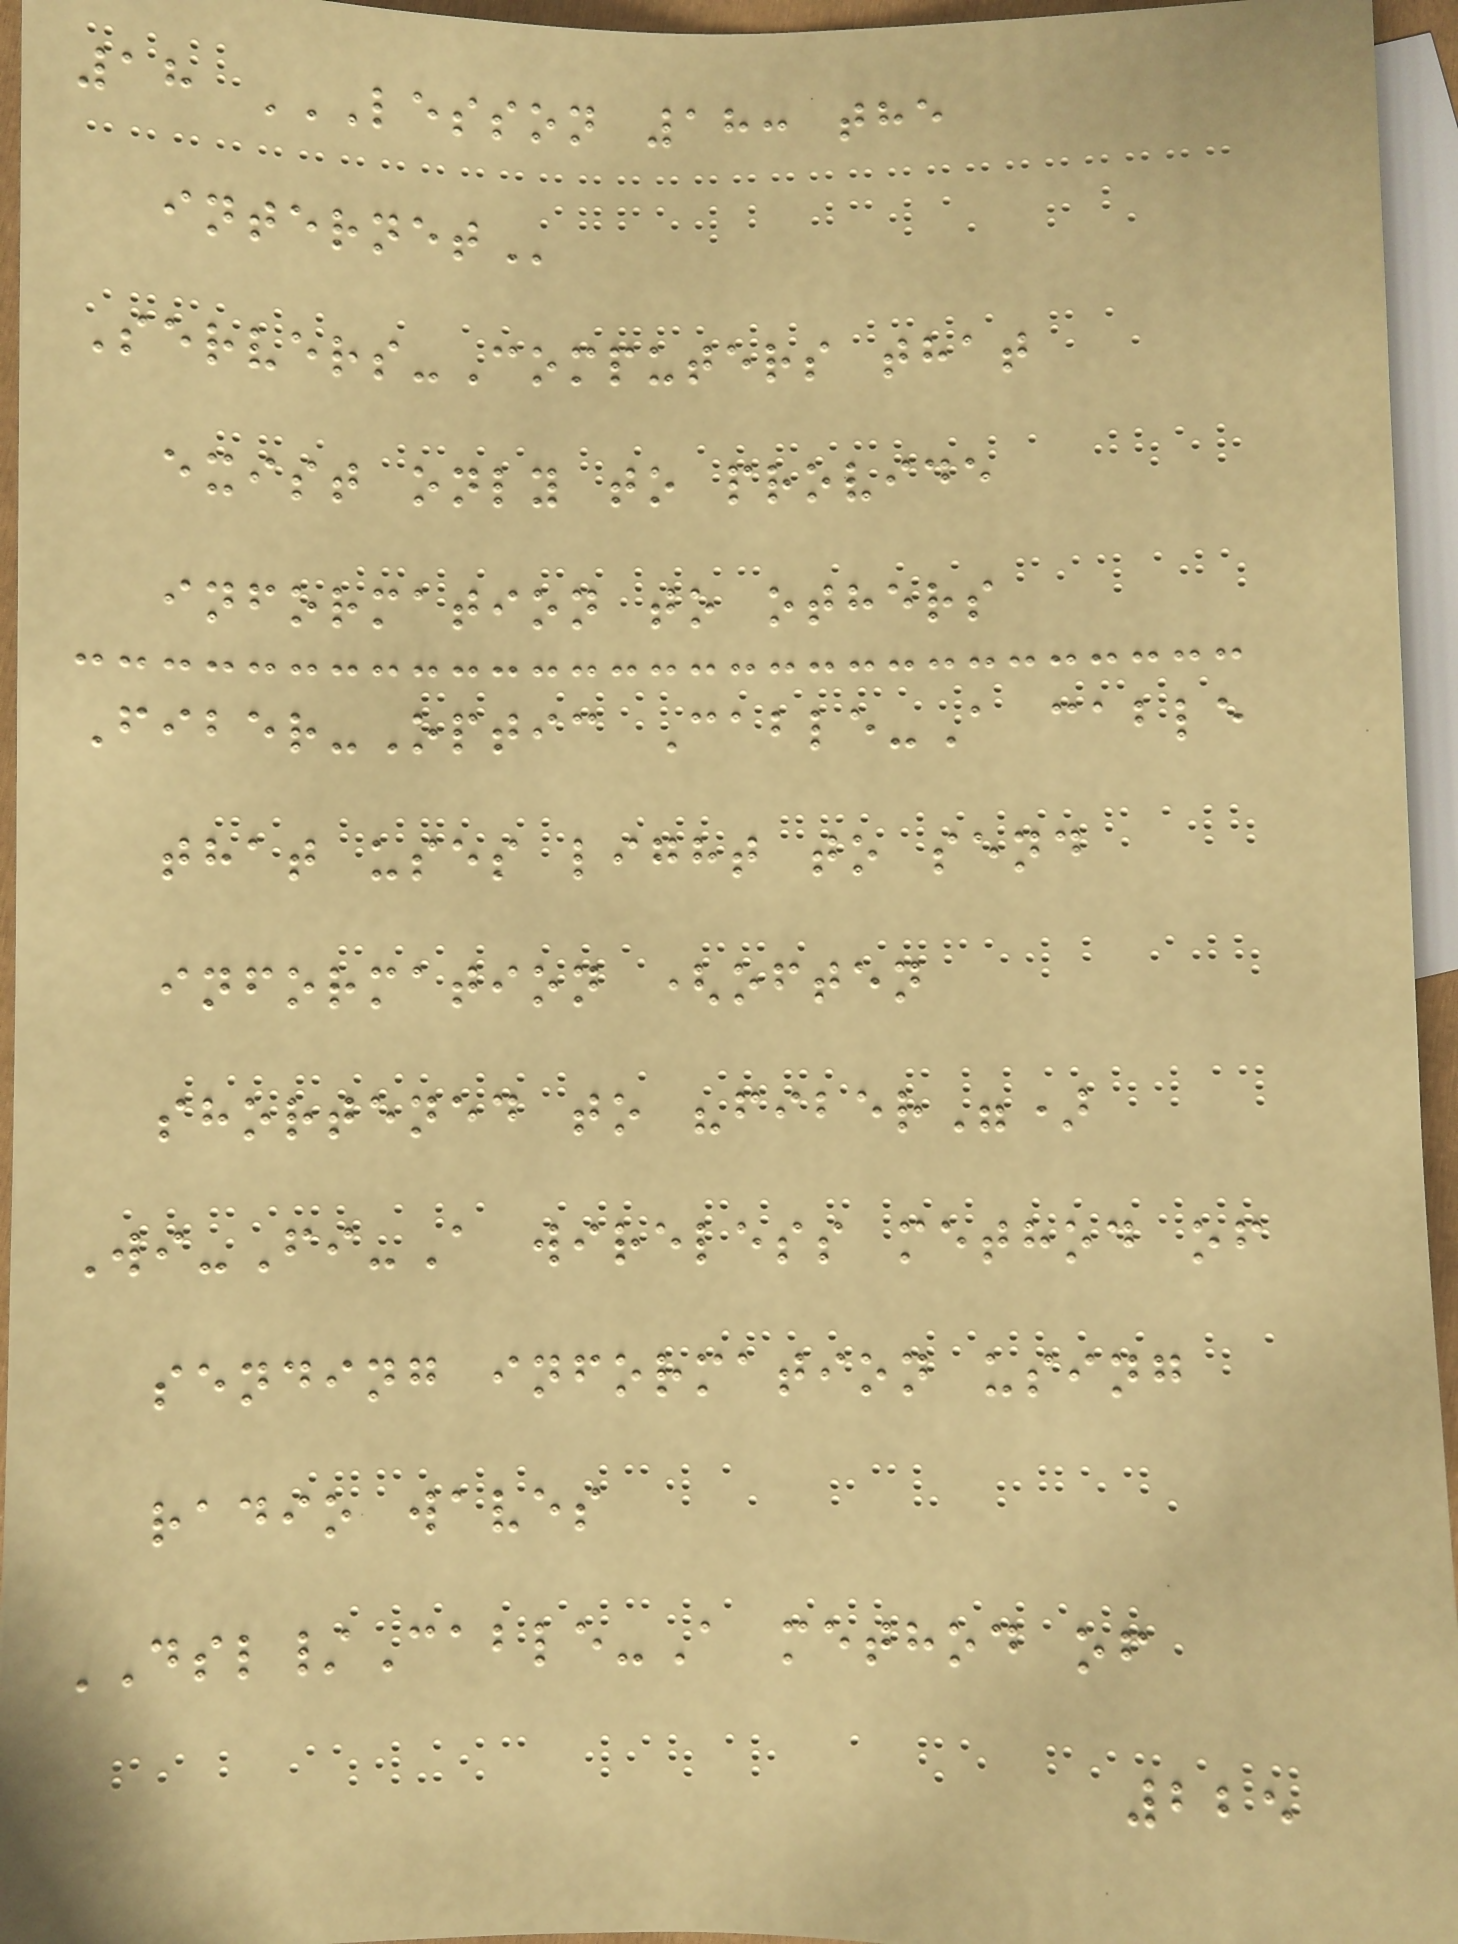18 LESSON 18: THE
INTERNET
Servers-Computers that
exist only to provide
information to others
Fiber-Optic Cable-A cable
that uses light to send
information (often
shortened to "fiber")
Wi-Fi-A wireless method of
sending information using
radio waves
DSL/Cable-A method of
225
